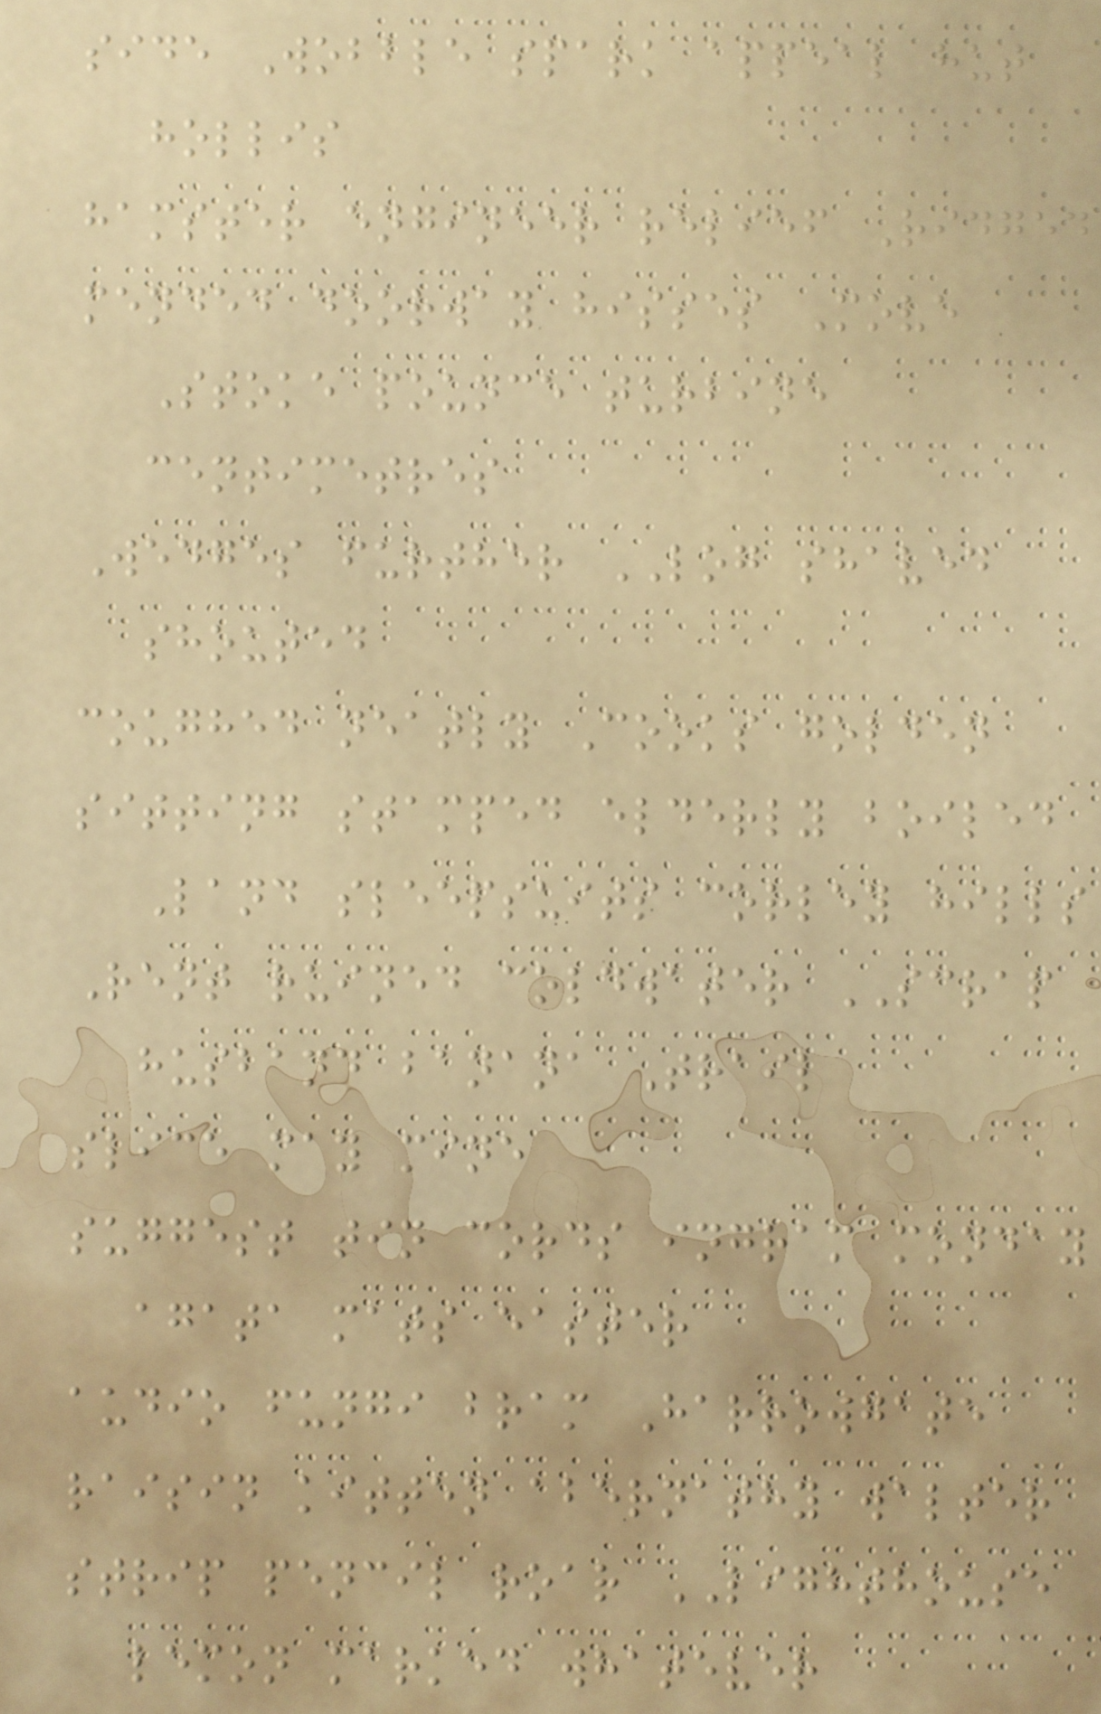side Wobble spark appeal hut
hollis
hamster engineer relief Ridged
mended doorway hisses Move
Stoke pounce turbine
centimetres
Wedges further LOG shaved
shouted
coughed neatly Cooks golden
sitting stamped elderly boiled
Land sleepsuits corley hills
Rent ruined coldwater SCRAP
husband banana Trail
slice may mine
suggest tin cords ingram monday
agata mats easter
audio fungi bram Harrowgate
raisin kitten abernathy walter
strip pencil roar LIGHTHOUSE
lemon marked whatever
